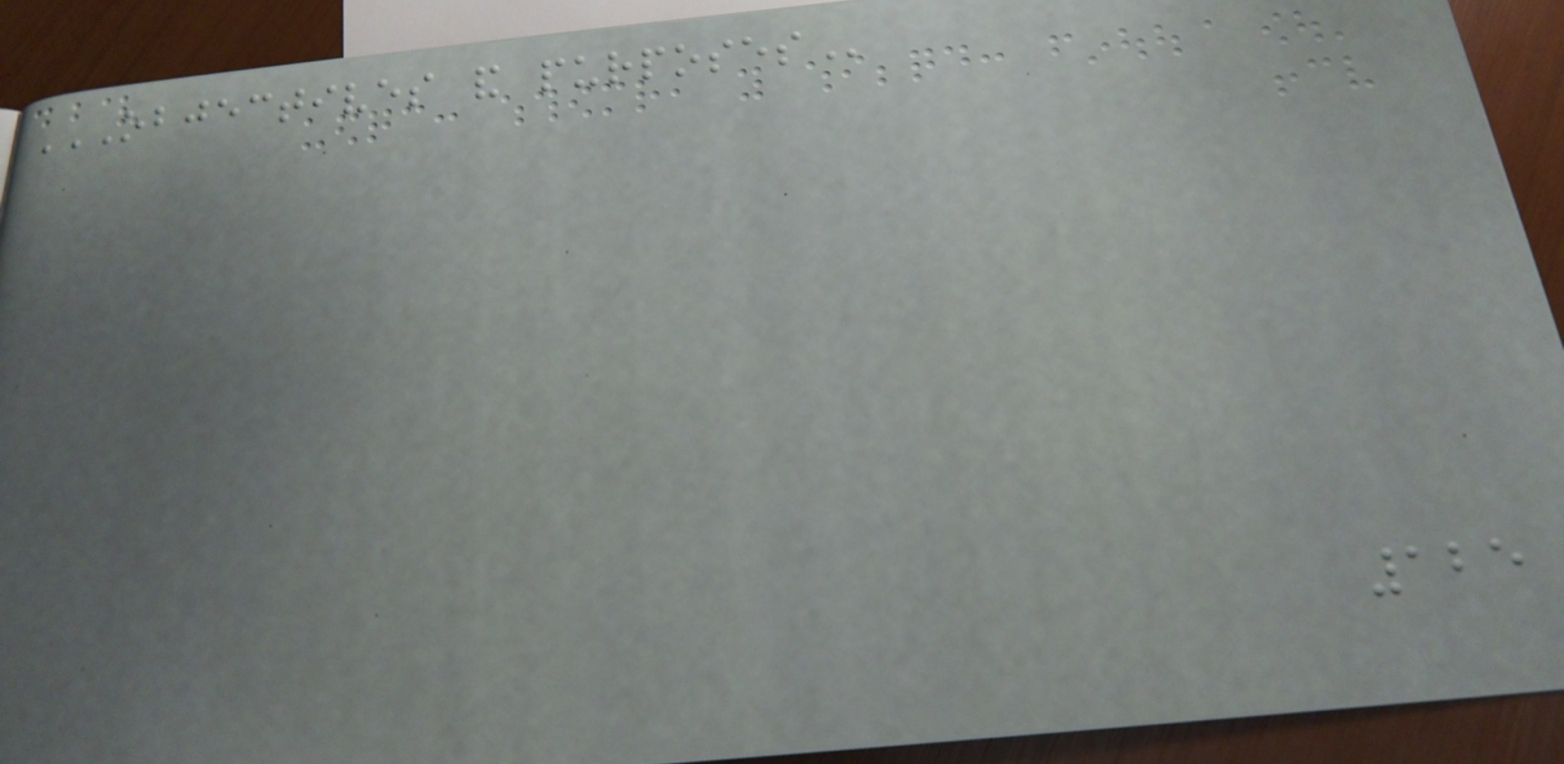OBJECTIVES AND PURPOSES
125
